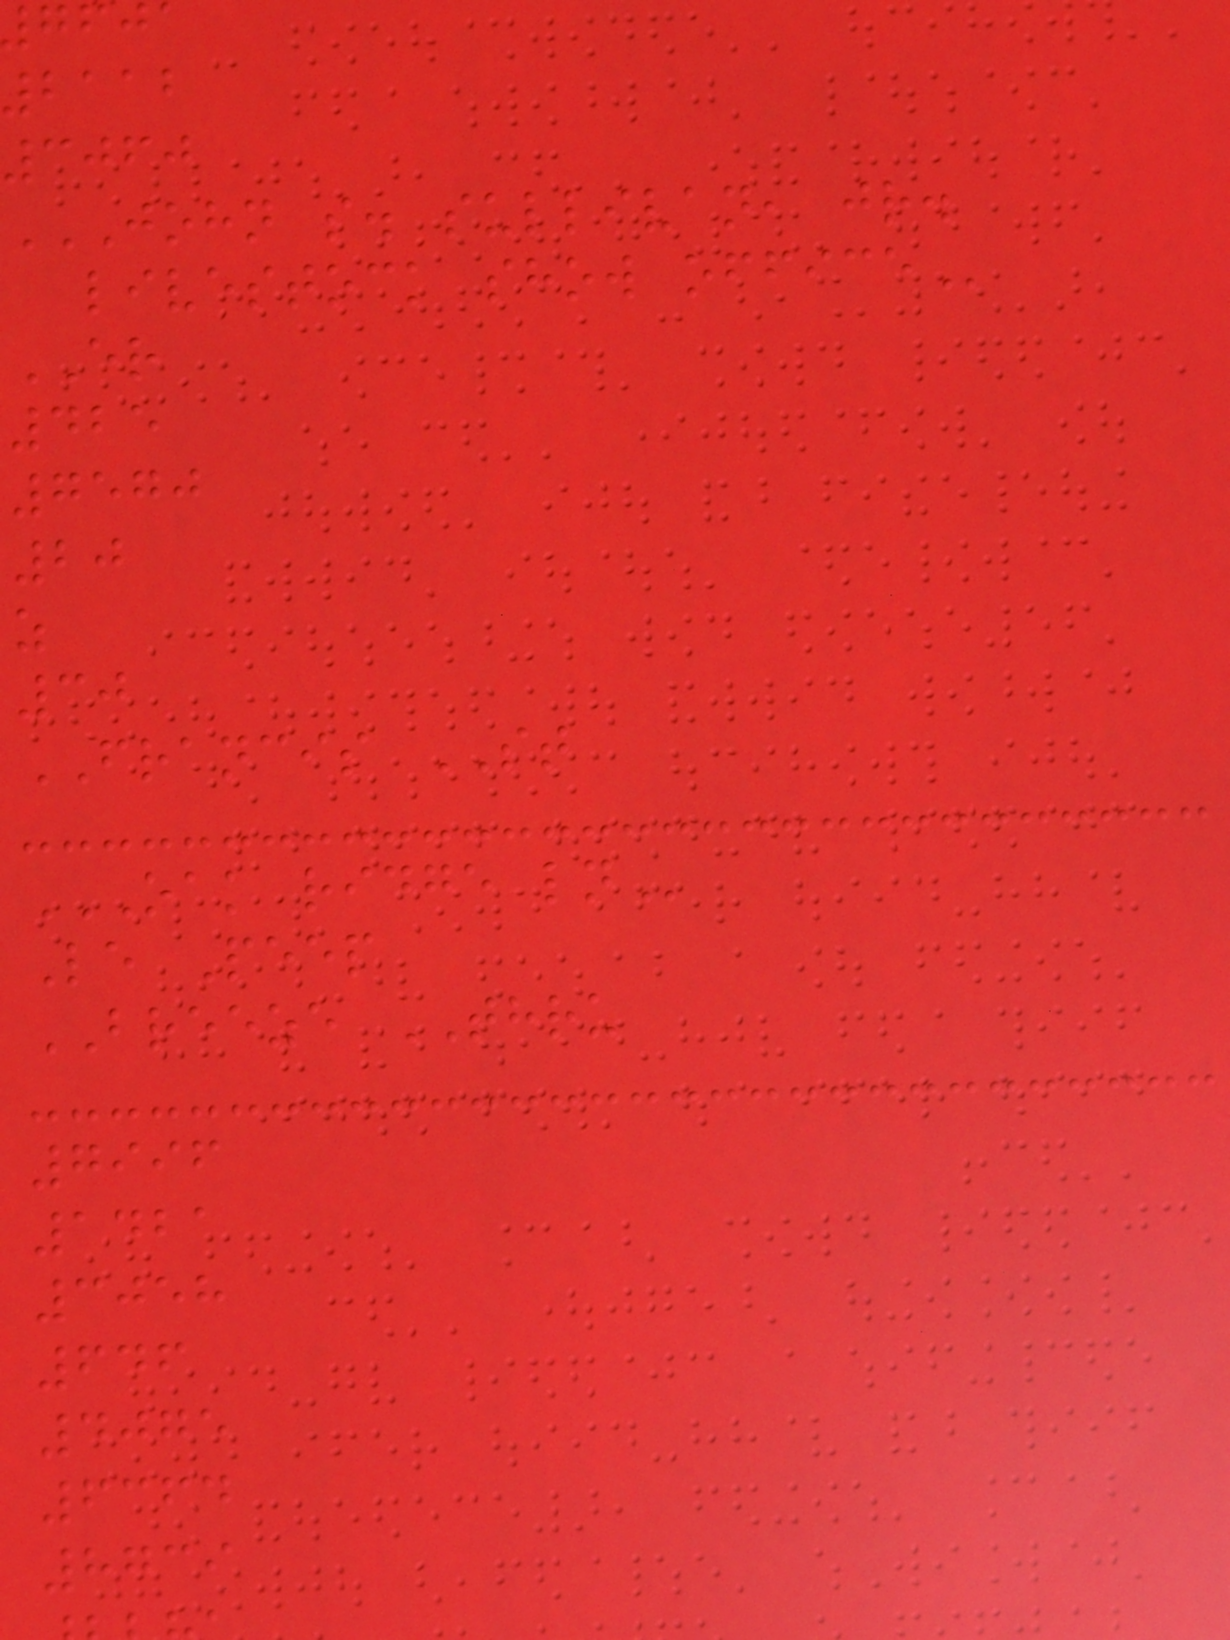2112
3060
JOHN S. SULLIVAN, JR.
livestock show
ER
425
7570
20
z
30
FRANCIS ST
OAK RIDGE LN
Le Peep
BREEZE THRU
7996
1421
3058
646
4075
6364
8739
